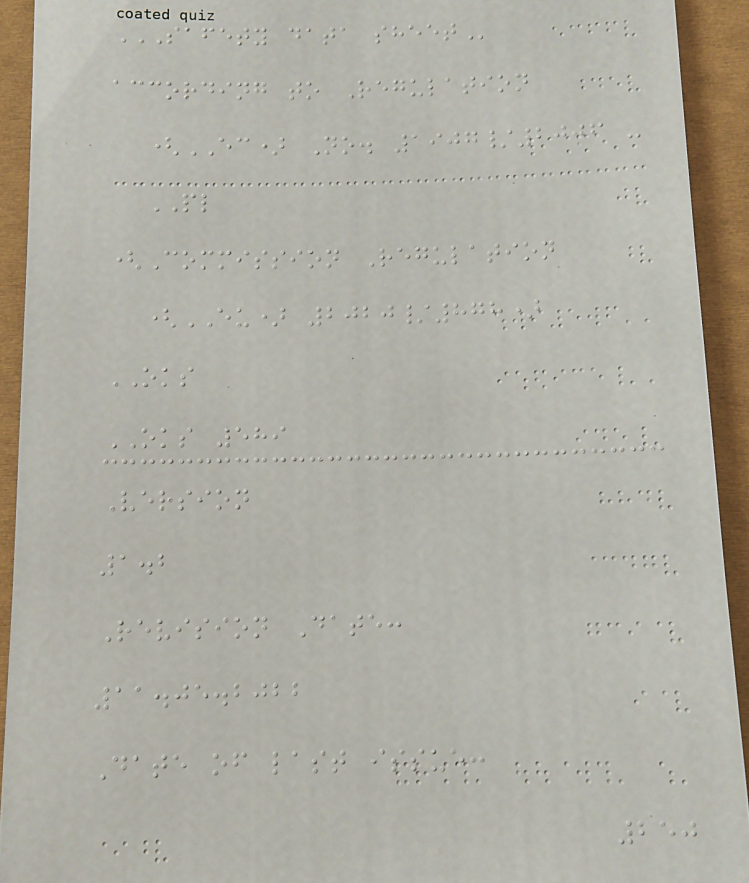SAFETY DATA SHEET
according to Regulation
(EC) No. 1907/2006 -
PL
(Commission Regulation
(EU) 2020/878)
OKS
OKS 589
Version
1.2
Revision Date:
11.05.2022
Date of last issue:
250
